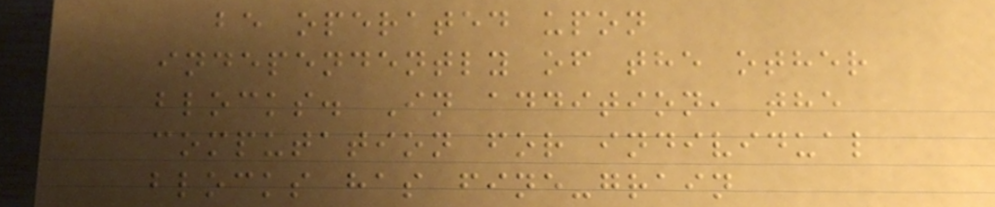be operated upon
independently of the other
blocks. In addition, the
computation for individual
blocks has fine-grain
